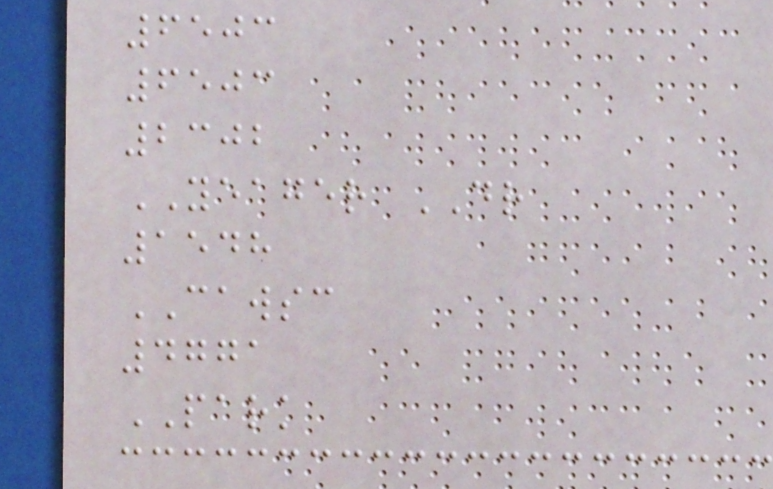6503
6503
2302
YEAGER DR
1548
CAWSC
4771
PARK
